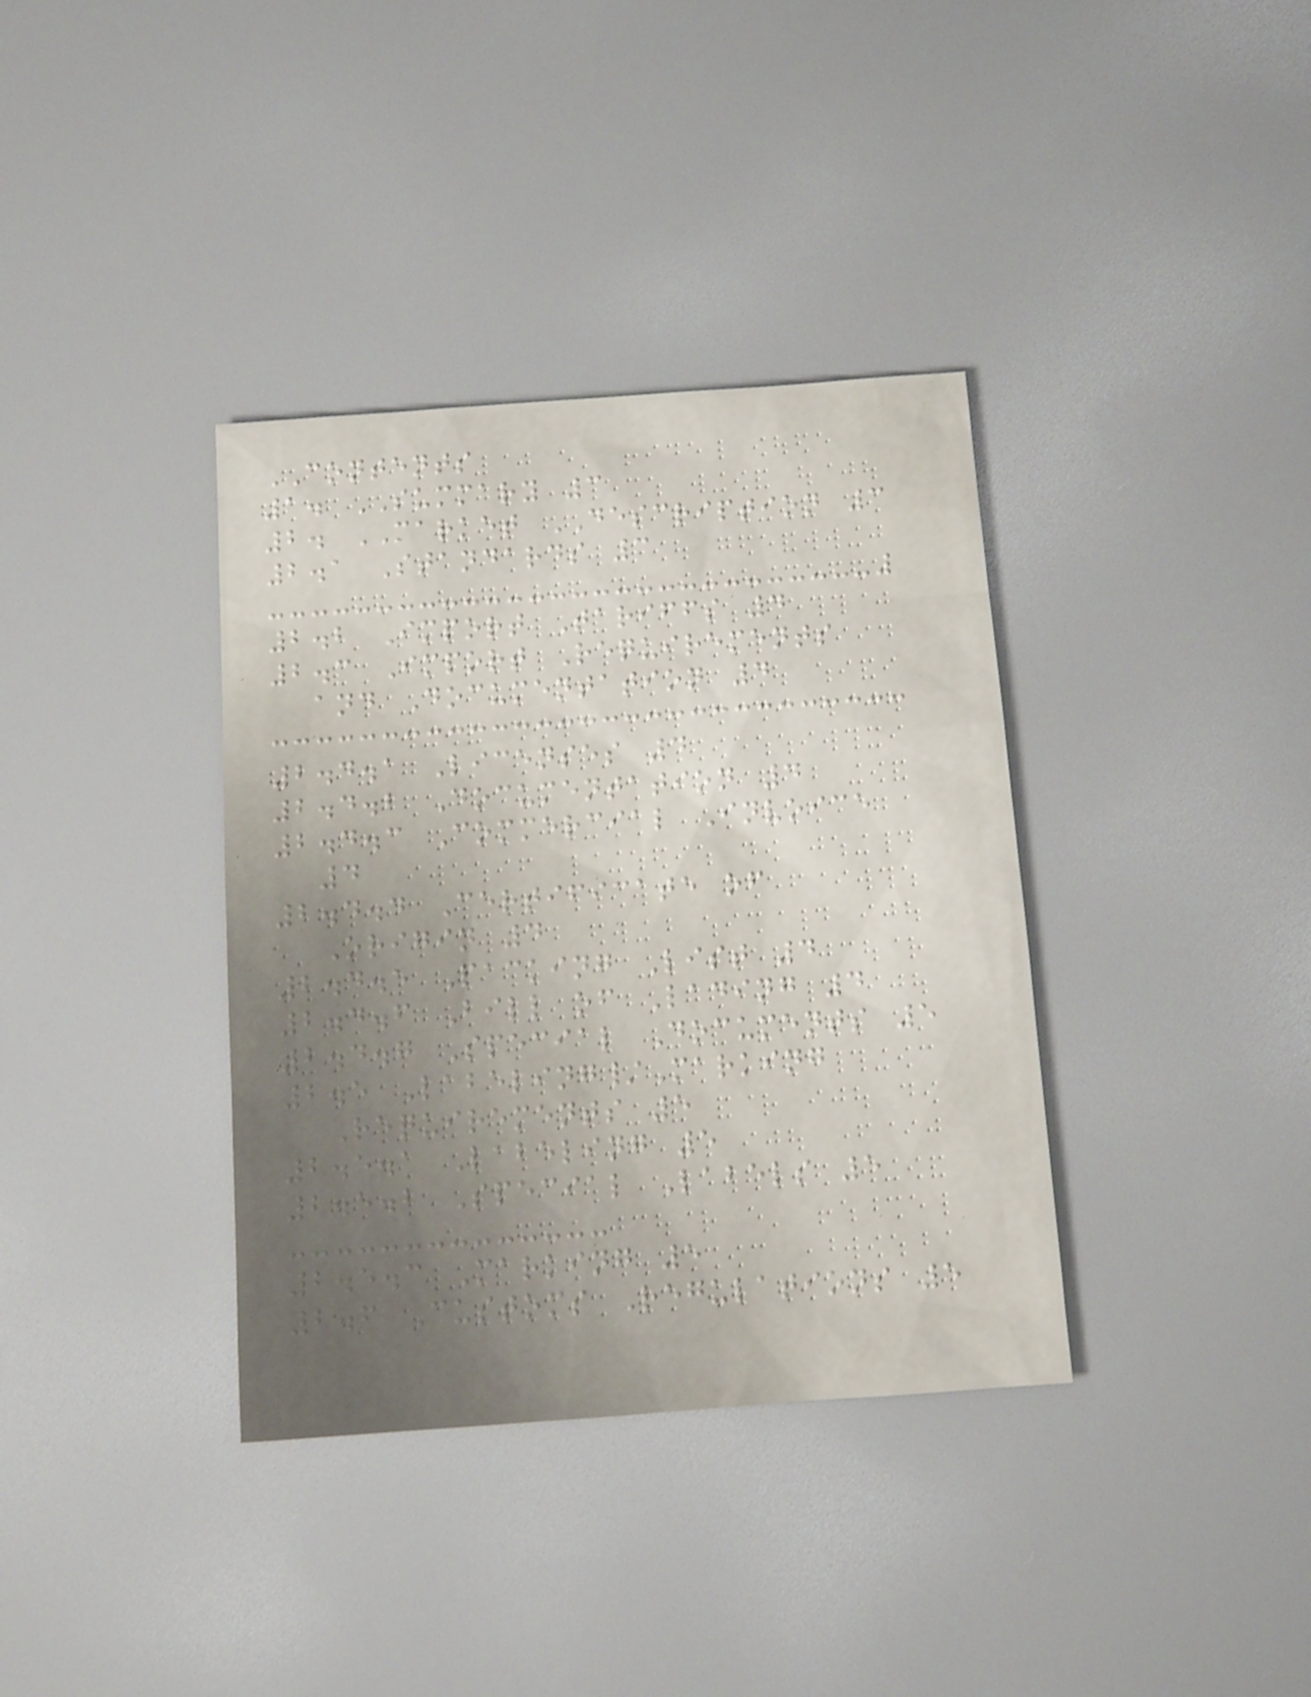CONTENTS
1. SUMMARY 3
2. MARKET DESCRIPTION 3
2.1 Standards 3
2.2 Import Tariffs 4
2.3 Import Requirements
and Documentation 4
2.4.1 Licenses 4
2.4.2 Documentation 4
2.4.3 Commercial Invoice
4
2.4.4 Certificate of
Origin 4
2.4.5 Packing List 4
2.4.6 Bill of Lading 4
2.4.7 Special Documents 5
2.5 Labeling/Marking
Requirements 5
2.5.1 Labeling 5
2.5.2 Special Labels 5
2.5.3 Marking 5
2.6 Customs Regulations 5
